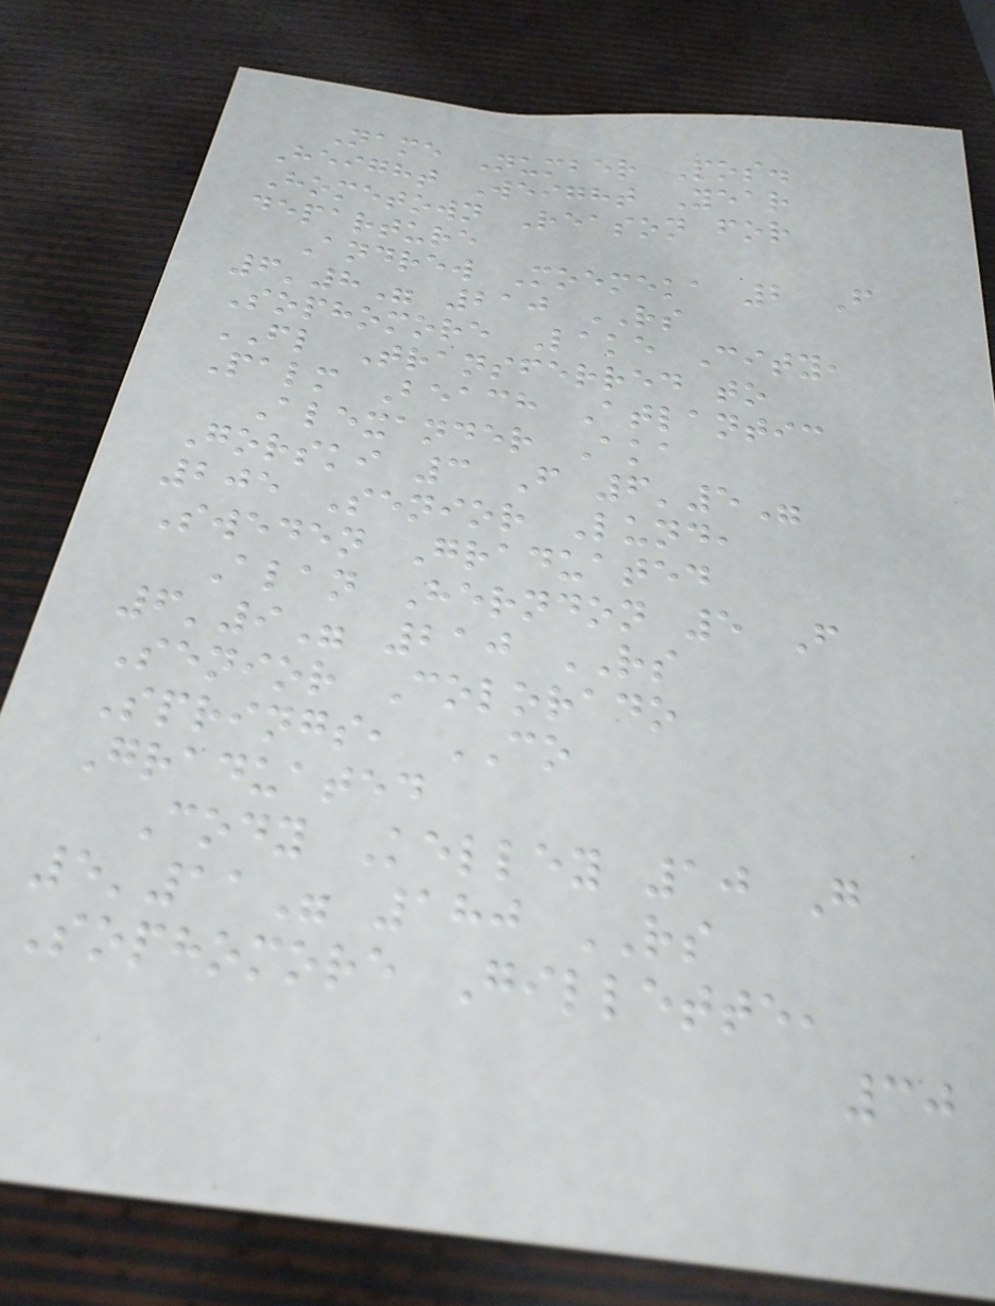Name Number Pos.
Height Weight Year
Hometown Reason for
departure
Andrew Moemeka 2 F
6'8" 210 RS
Sophomore Lake City,
FL Transferred to
Palm Beach Atlantic
Alexander Aka
Gorski 3 F 6'5"
205 Senior Lund,
Sweden Graduated
Alan Herndon 5 F
6'9" 210 RS
Senior Colorado
Springs, CO
Graduated
Cody Kelley 10 G
5'11" 180 RS
Sophomore Gillette,
30
